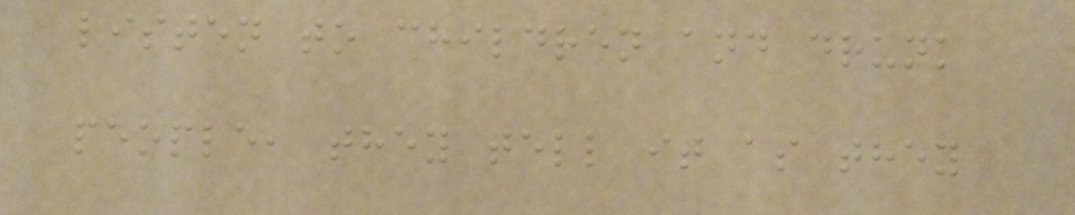listen to children and drunk
people, they tell it as they
